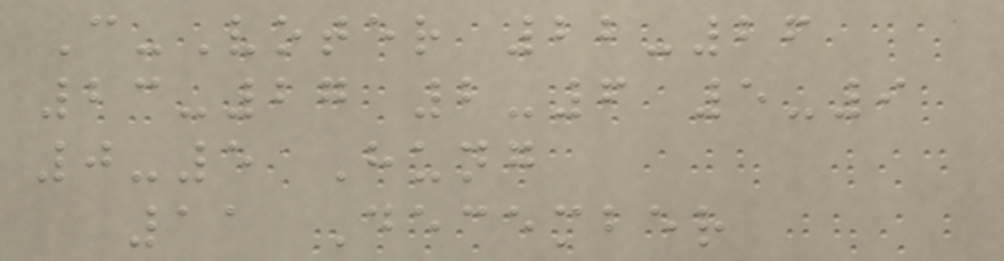C-Voter 22-26
23-27 2-6 5-9
0-5 Hung
11 December
